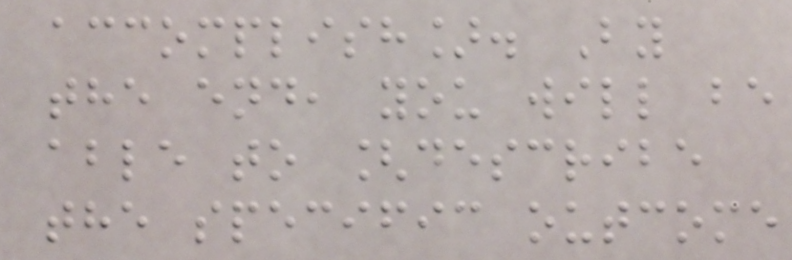accomplish]. By
the end, you will be
able to [describe
the specific outcome
